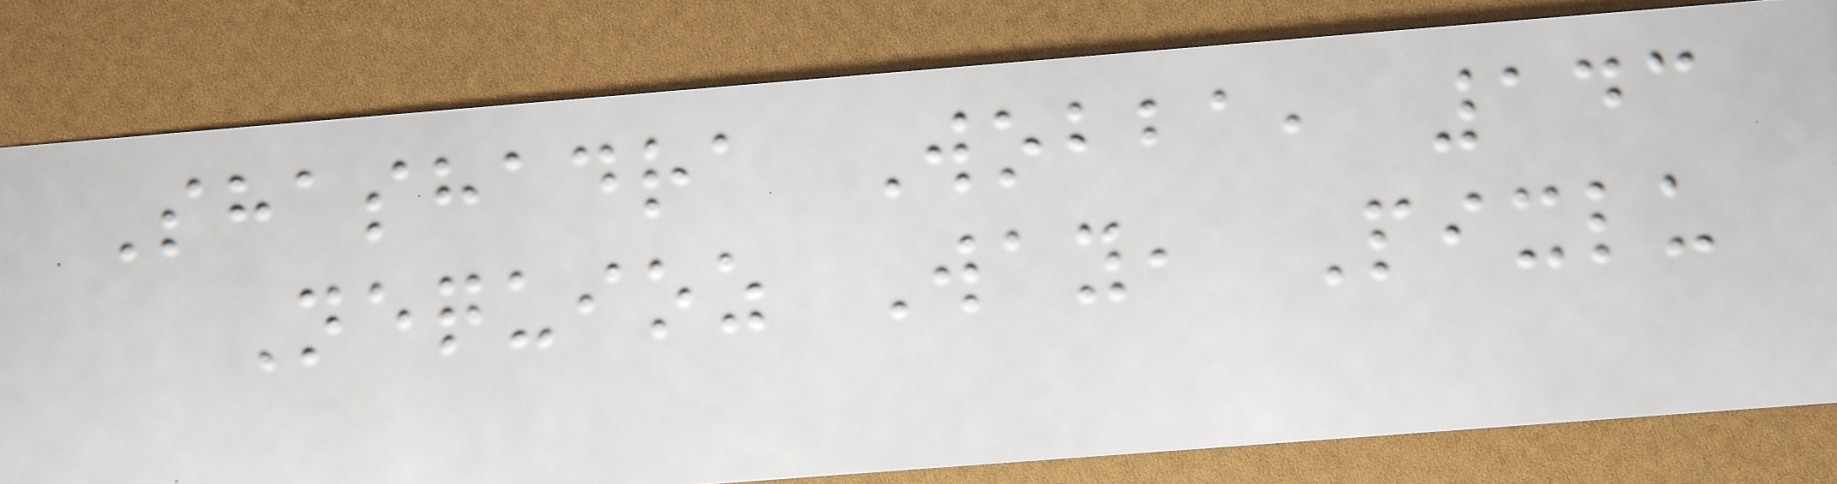Shashadra Wobba, 143
Nequioz Way, Pixlu
